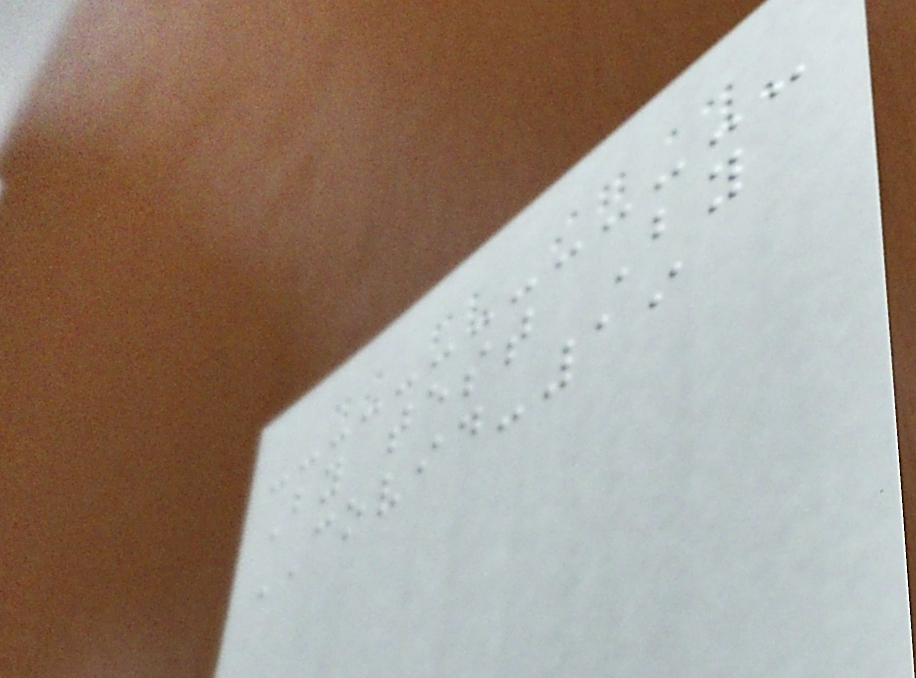By test By
COVID-19
